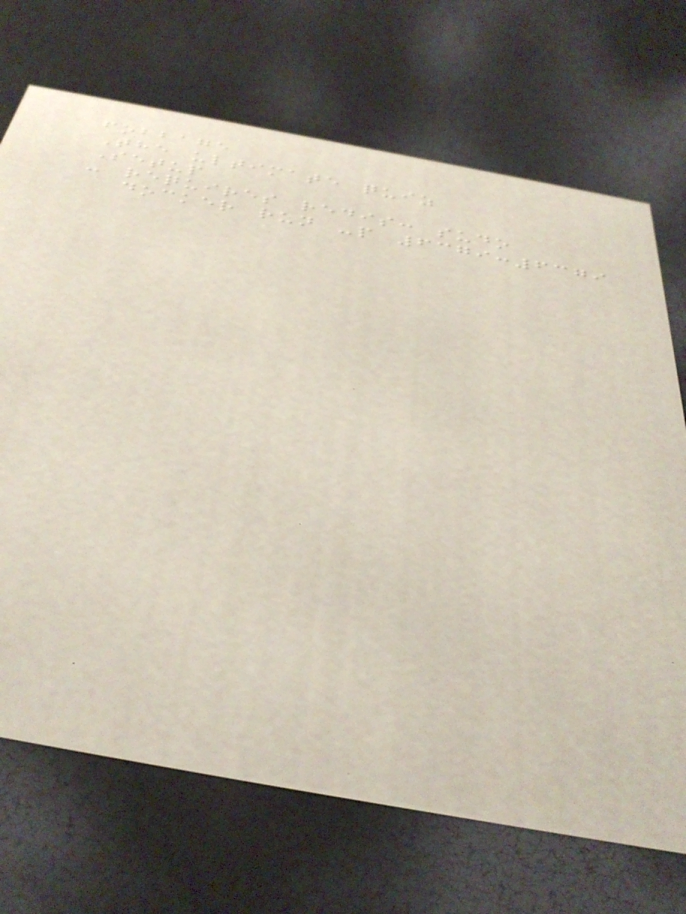fobbage
The ultimate quiz
Setup
- requires redis: sudo
docker run -p 6379:6379
